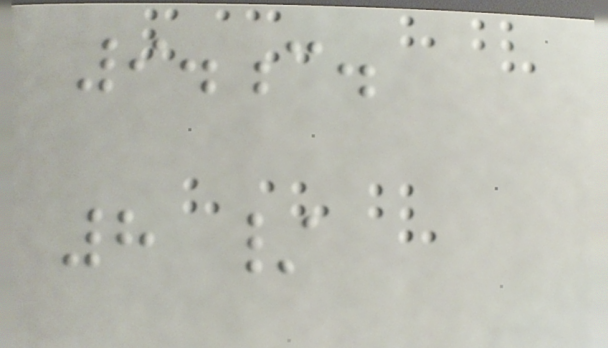9.c.
8 /
